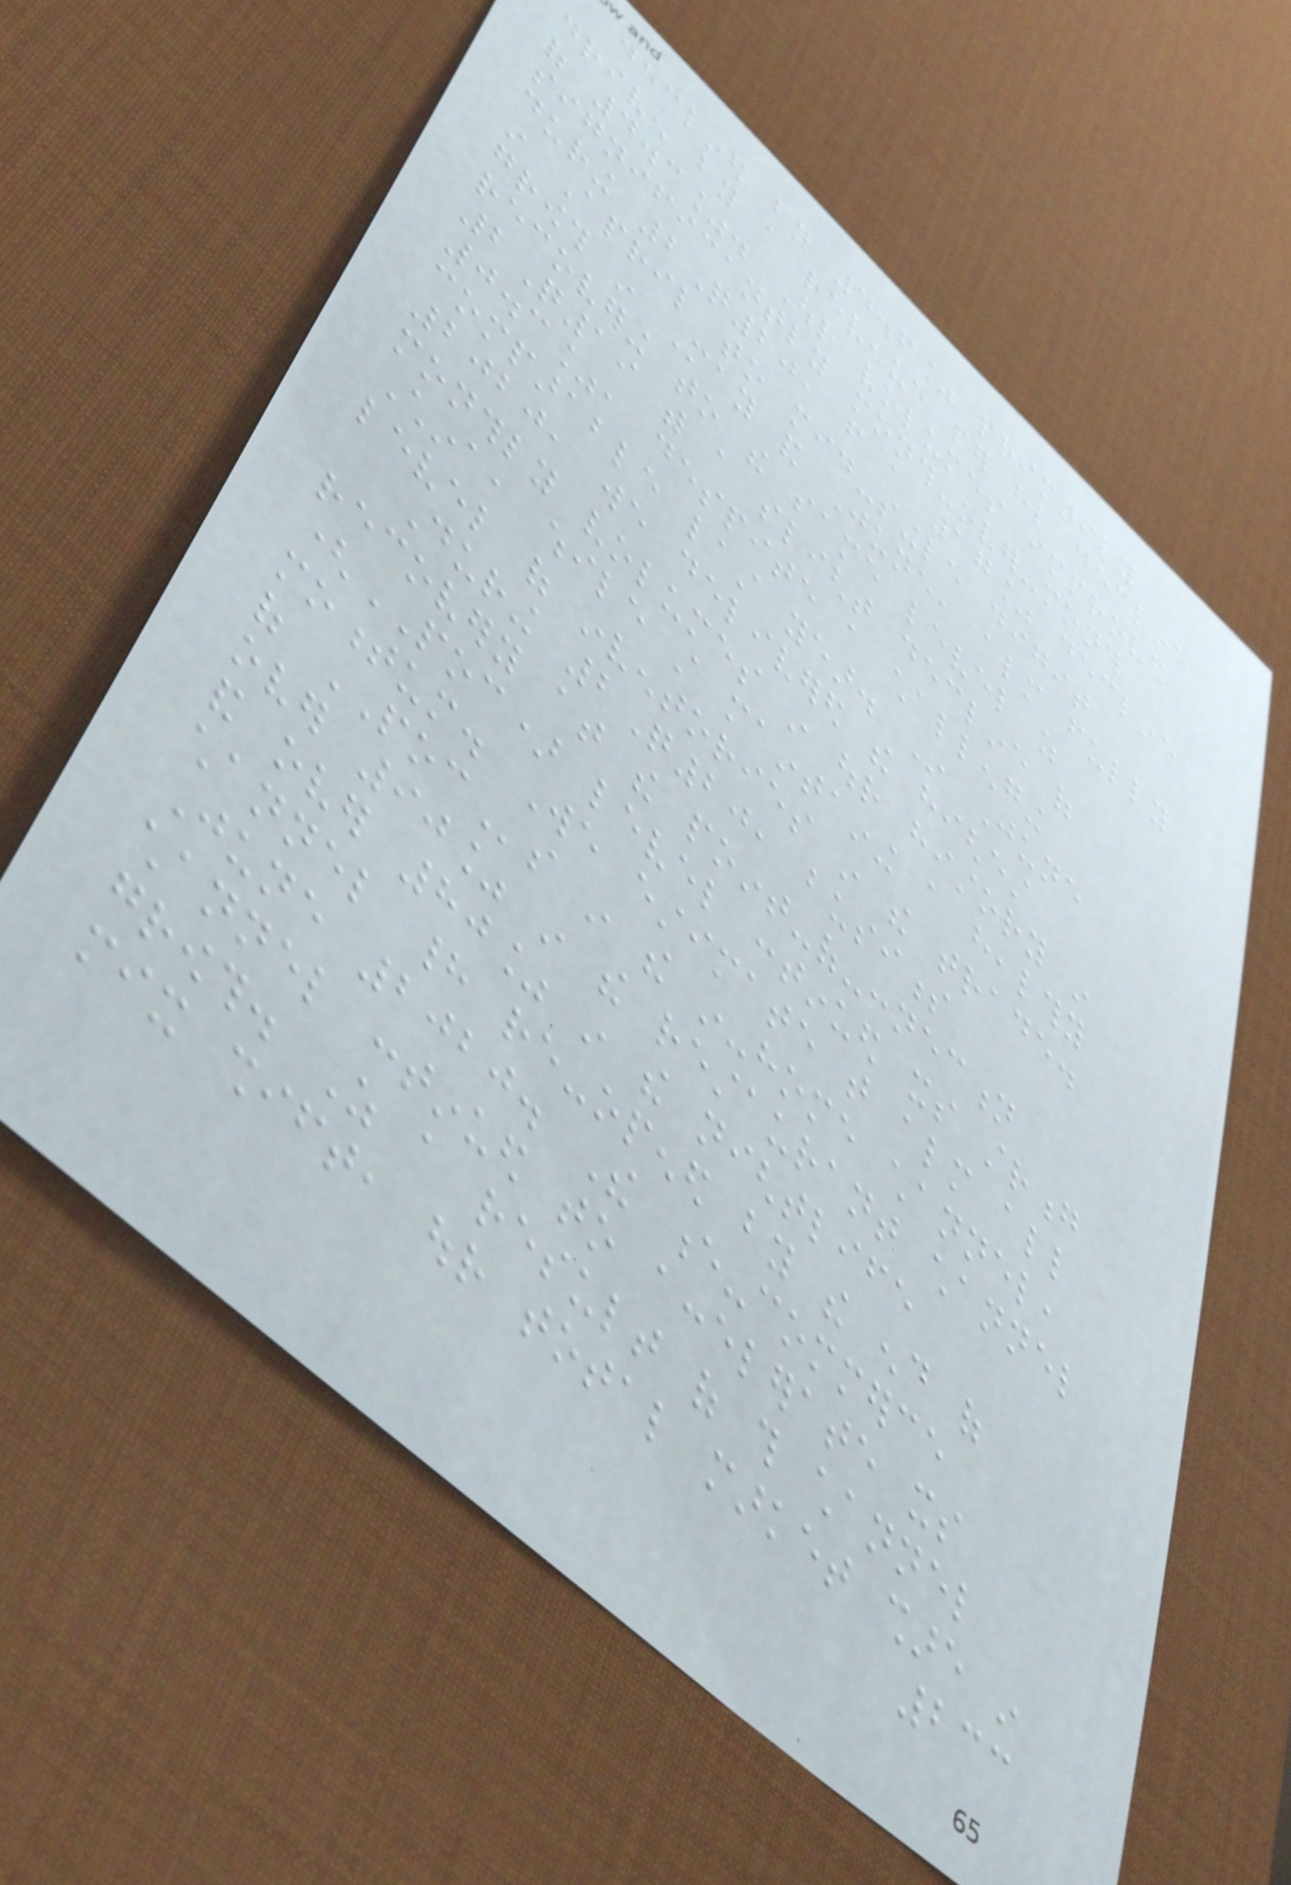declined by 4.6% primarily
driven by a revenue per hl decline
of 4.3%. Our volumes improved
significantly month-over-month
during 2Q20, from a 17% decline
in April to mid-single digit
growth in May and June, almost fully
recovering to the same level as
2Q19 with a slight decline of
0.3%, despite a challenging
comparable last year. In June
2020, we delivered the highest
monthly volumes in our history in
China, while still maintaining a healthy
level of inventories in the trade.
During 2Q20, business
recovery at the point-of-connection
(POC) level continued its strong
momentum. We estimate that almost all
of POCs in the in-home channel,
over 90% in the restaurant channel
and over 80% in the nightlife
channel had re-opened by the end of
June 2020. The e-commerce
channel continued to accelerate its
growth. As a result of this channel
mix shift, our total market share in
233
